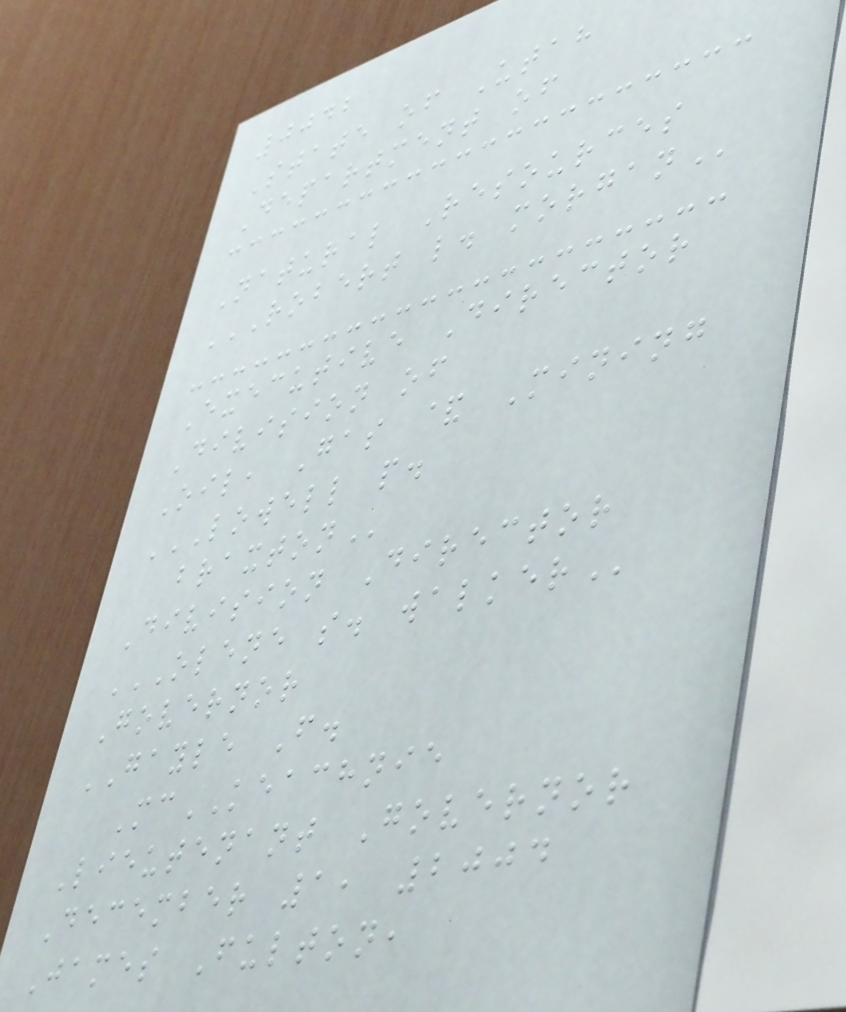0042
State of Utah
Department of
Natural Resources
ROBERT L. MORGAN
Executive Director
Division of
Oil, Gas & Mining
LOWELL P.
BRAXTON
Division Director
OLENE S. WALKER
Governor
GAYLE F.
McKEACHNIE
Lieutenant Governor
December 1, 2004
James Fulton,
